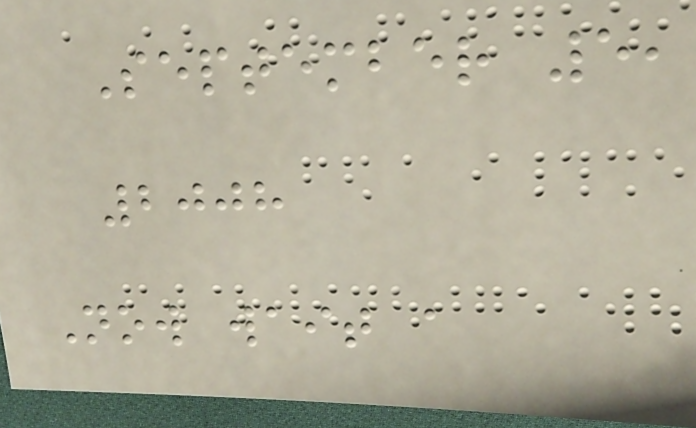September 5,
2008
Now wait a
